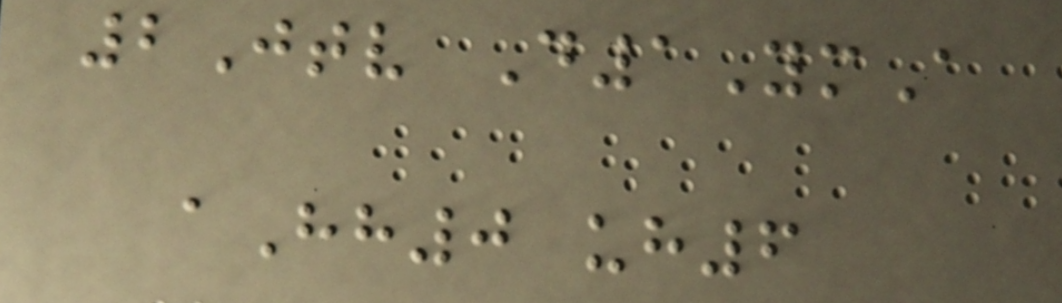2Jtv D1YmA
aHh0 uh6
